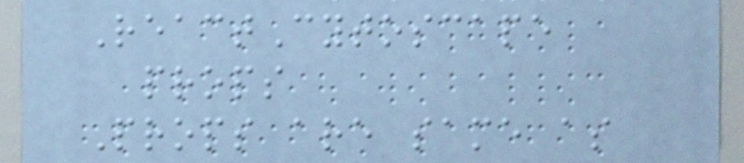ReactCytoscape
props
Props are same as
